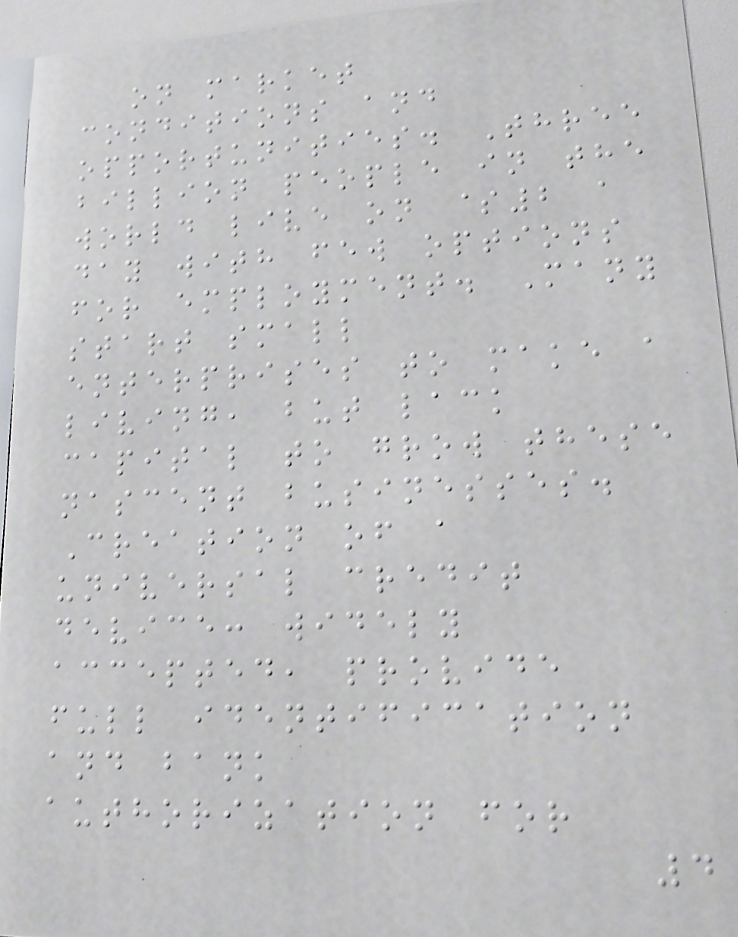on market
conditions and
opportunities. Three
billion people in the
world live on $2 a
day with few options
for employment. Many
start small
enterprises to make a
living, but lack
capital to grow these
nascent businesses.
Creation of a
universal credit
device: widely
accepted, provide
full identification
and bank
authorization for
4
